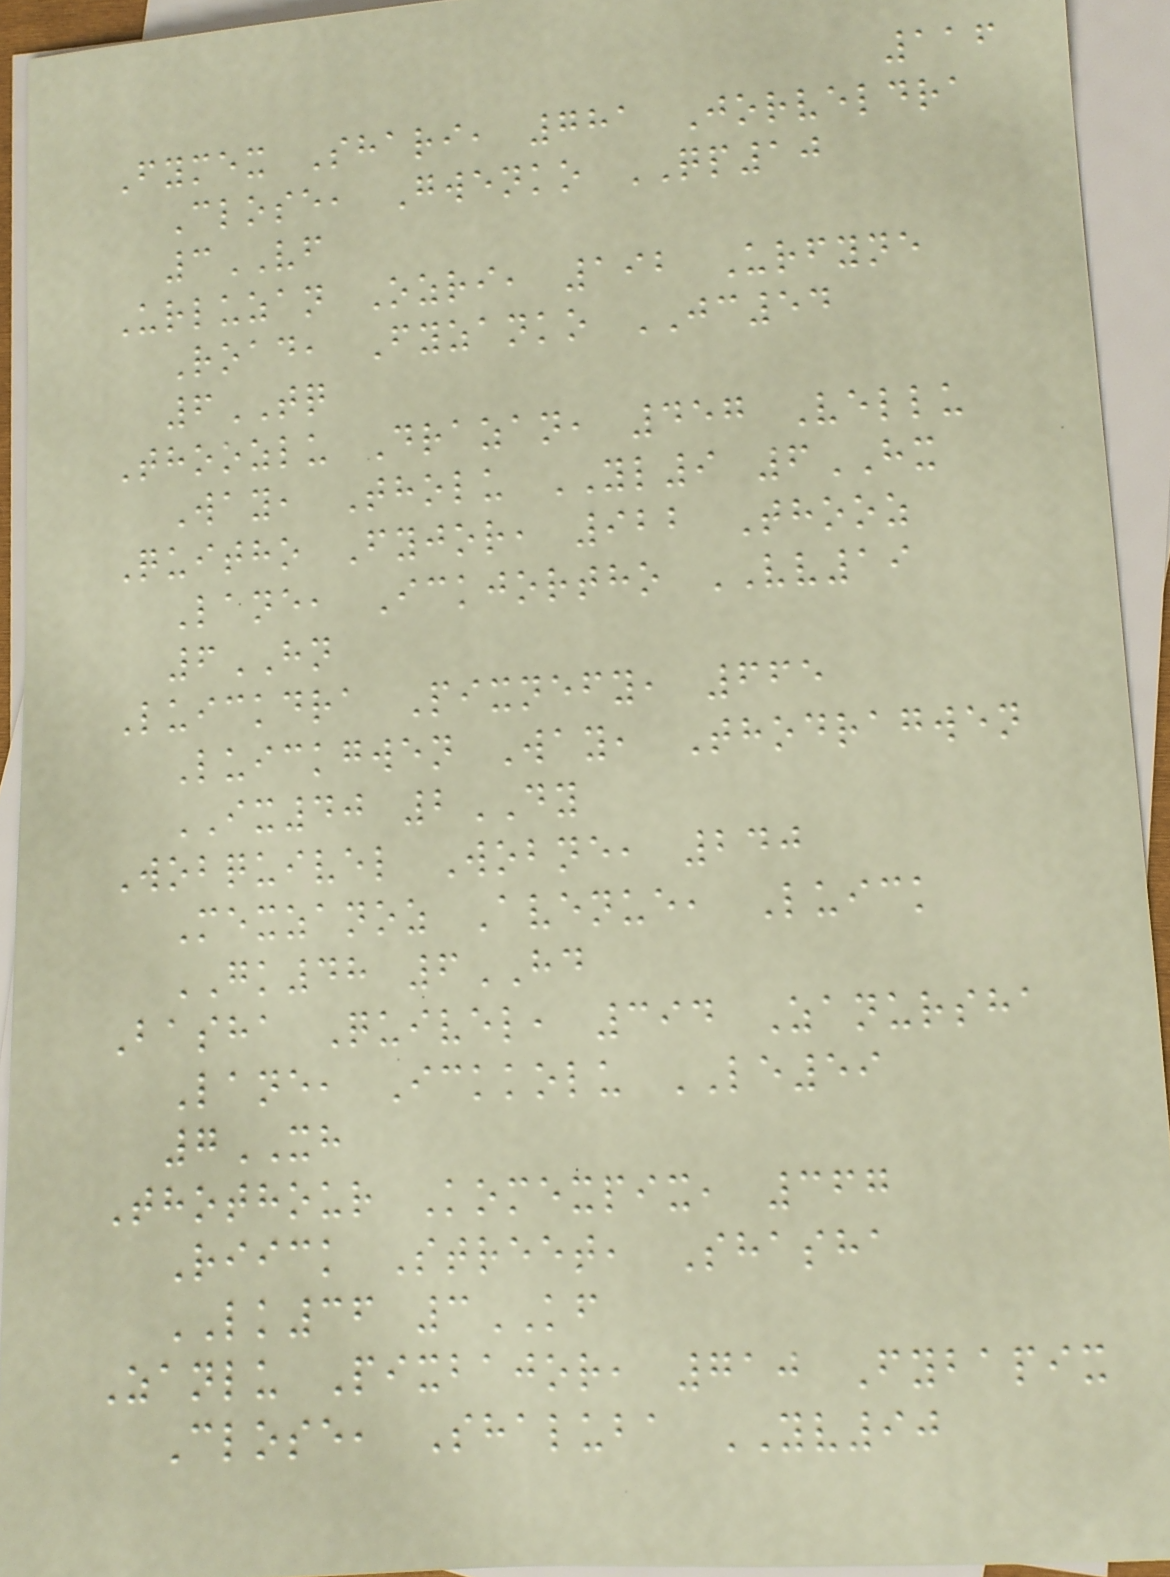116
Fymex Shari, 781 Jorveldra
Close, Gwenko QP10
3VF
Urluzan Ozri, 192 Urfyne
Road, Fyzanko JC54
6TQ
Thoozlu Drazan, 457 Vellu
Way, Tholu YL9 6HX
Quitho Fyjor, 922 Thooz
Lane, Ickjortho VV19
6HN
Luickdra Pixnefy, 665
Luickgwen Way, Thodragwen
IX40 2DY
Wobquivel Wobne, 240
Mexzanoz Avenue, Luick
GK48 6HD
Basha Quivel, 394 Zanursha
Lane, Ickkolu LE59
7XH
Thothour Komexpix, 367
Riick Street, Shasha
LK36 3KF
Zanlu Pixbajor, 710 Fybapix
Close, Shaluba YV90
